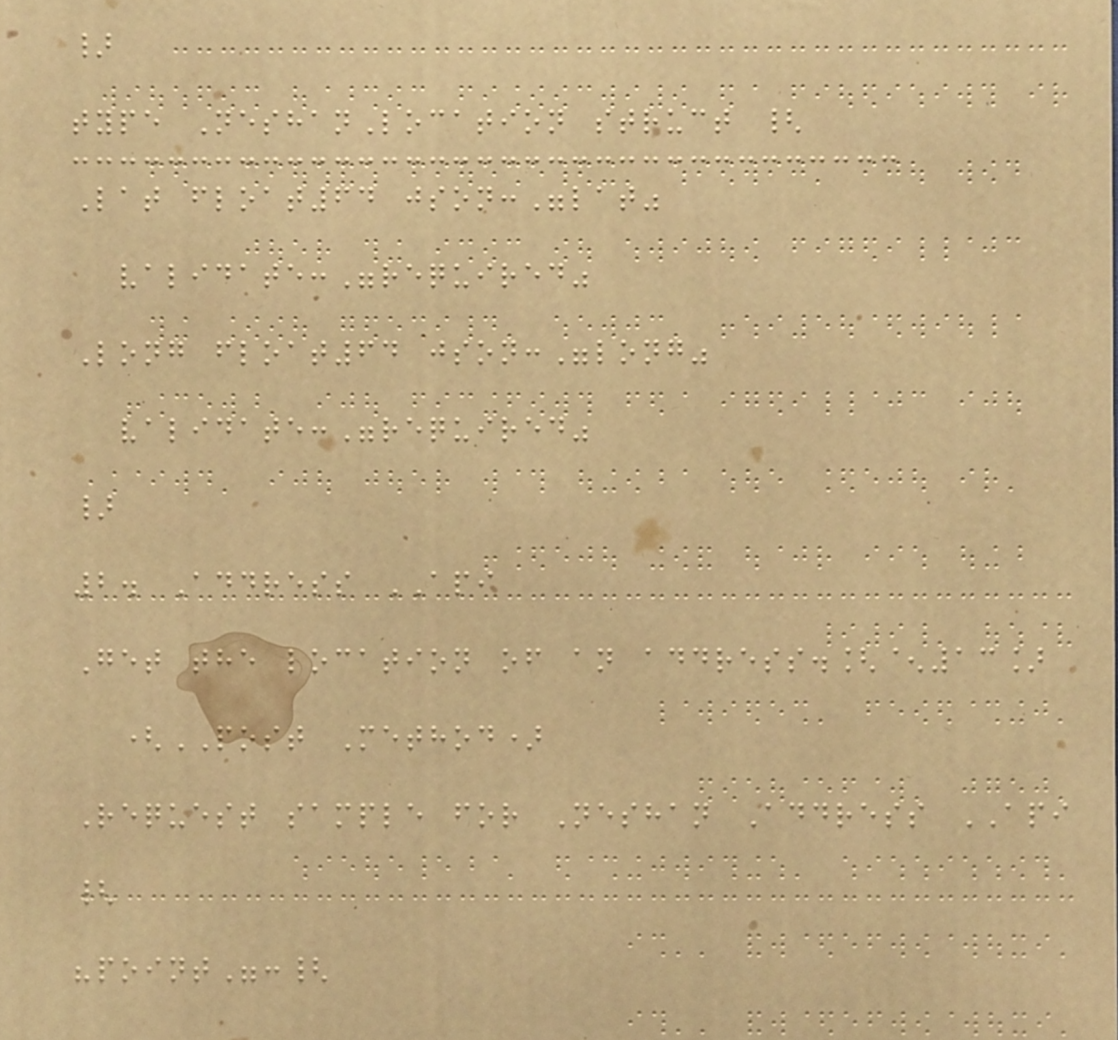}
type NeshanLocation struct {
Lat float64 json:"lat"
validate:"required"
Long float64 json:"long"
validate:"required"
}
2. Address API
Get the location of an address.[^13]
(POST Method)
Request sample for Neshan Address API
{
"point":{
